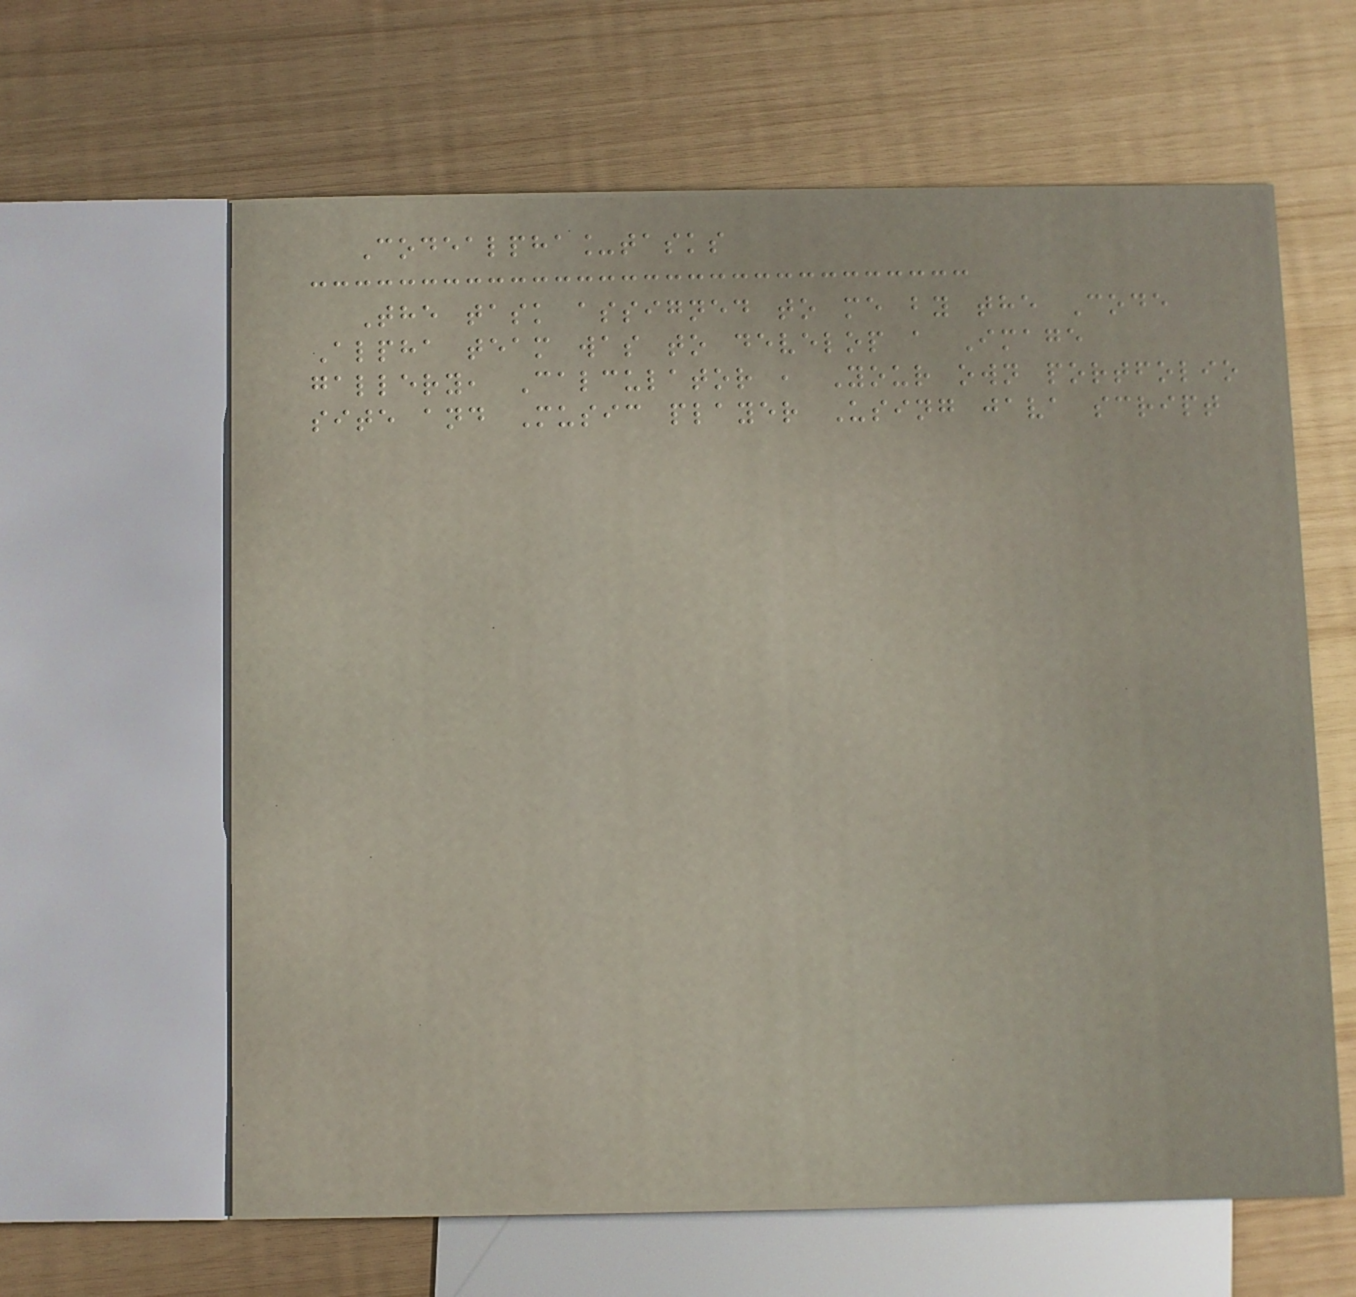Codealpha_tasks
The task assigned to me by the Code
Alpha team was to develop a Image
gallery, Calculator , Your own portfolio
site and Music player Using java script
